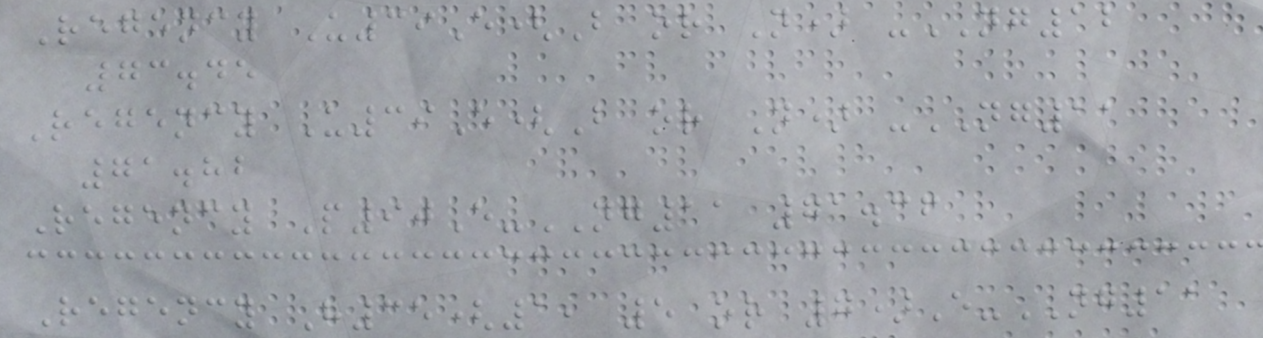Regency U39E(B or N) -NG12
73.45
Regency U39E(B or N) -NG11
71.82
Regency P90E-NG11 71.36
Regency H35(1, 5 or 7)E-NG11
